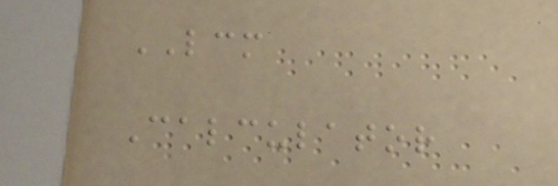LCM
Calculator
